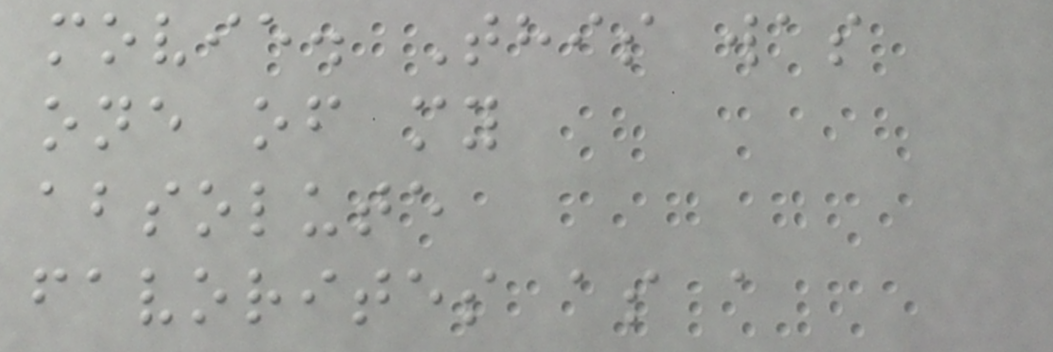movie. This was
one of my
absolute
favorites as a
